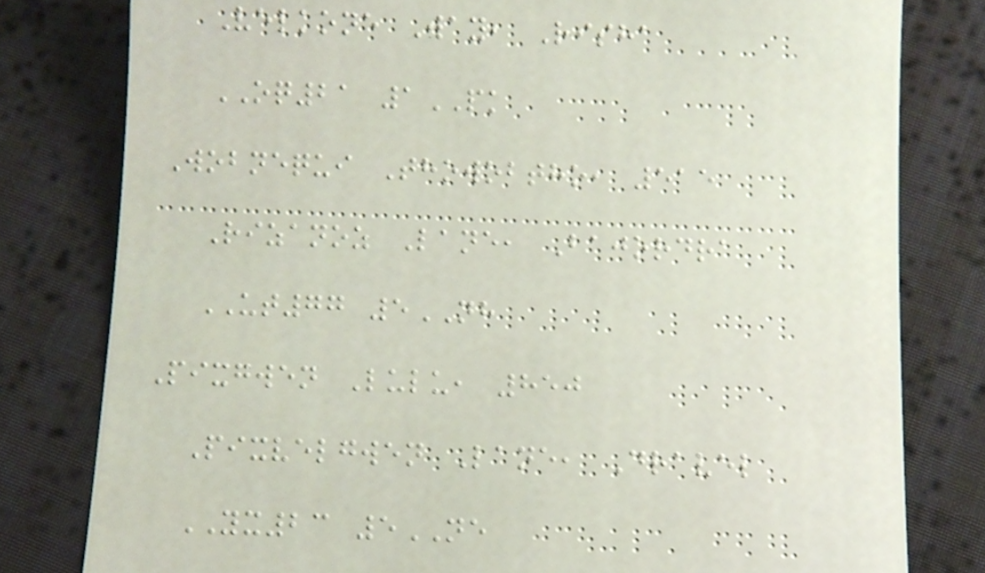Velkone Way, Risha
OQ21 1PK
Wobnequi Thowobtho, 515
Rizanoz Lane, Bajordra
UT77 5NH
Pixgwen Lulu, 850
Pixvelgwen Lane, Dravel
YX23 5NE
